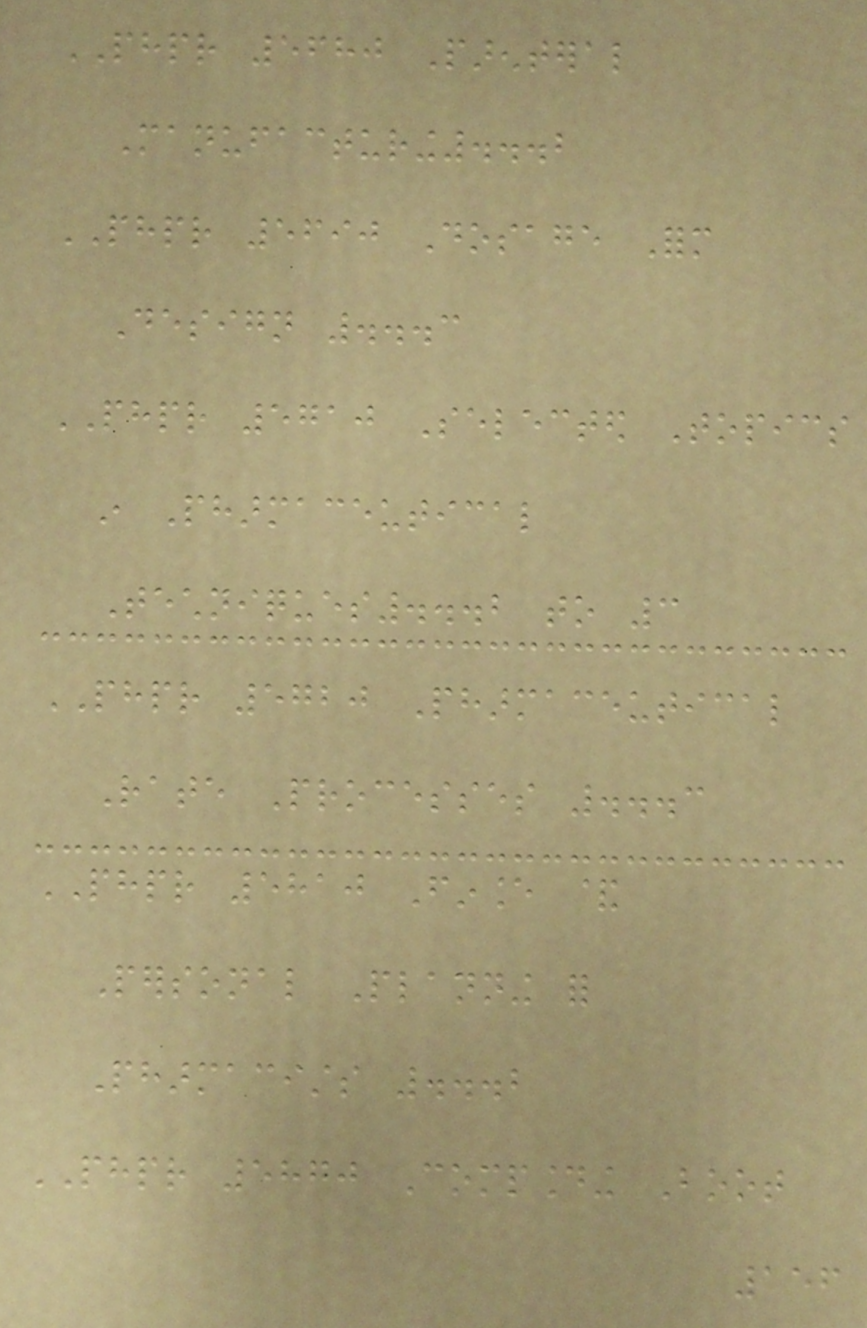PHPR 5680 Parenteral
Manufacturing...2
PHPR 5690 Dosage Form
Design ...3
PHPR 5710 Selected Topics
in Pharmaceutical
Techniques...2 to 3
PHPR 5720 Pharmaceutical
Rate Processes ...3
PHPR 5810 Finance &
Personal Planning for
Pharmacists ...2
PHPR 5870 Compounding Boot
156
